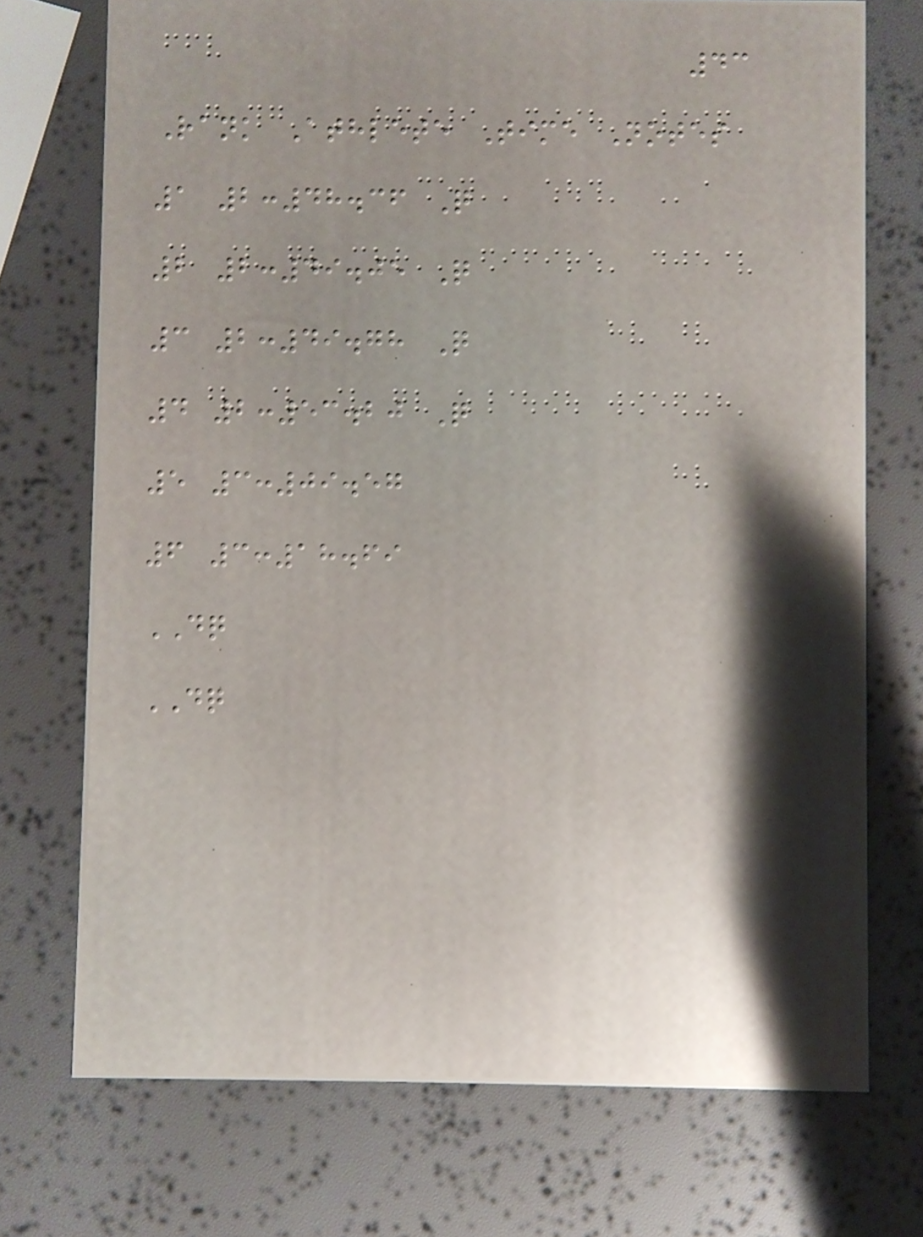43
Rank Athlete Time Notes
1 2:48.36 Q
2 2:49.05 Q
3 2:49.78 Q
4 2:53.20 Q
5 3:09.57
6 3:18.69
DQ
DQ
